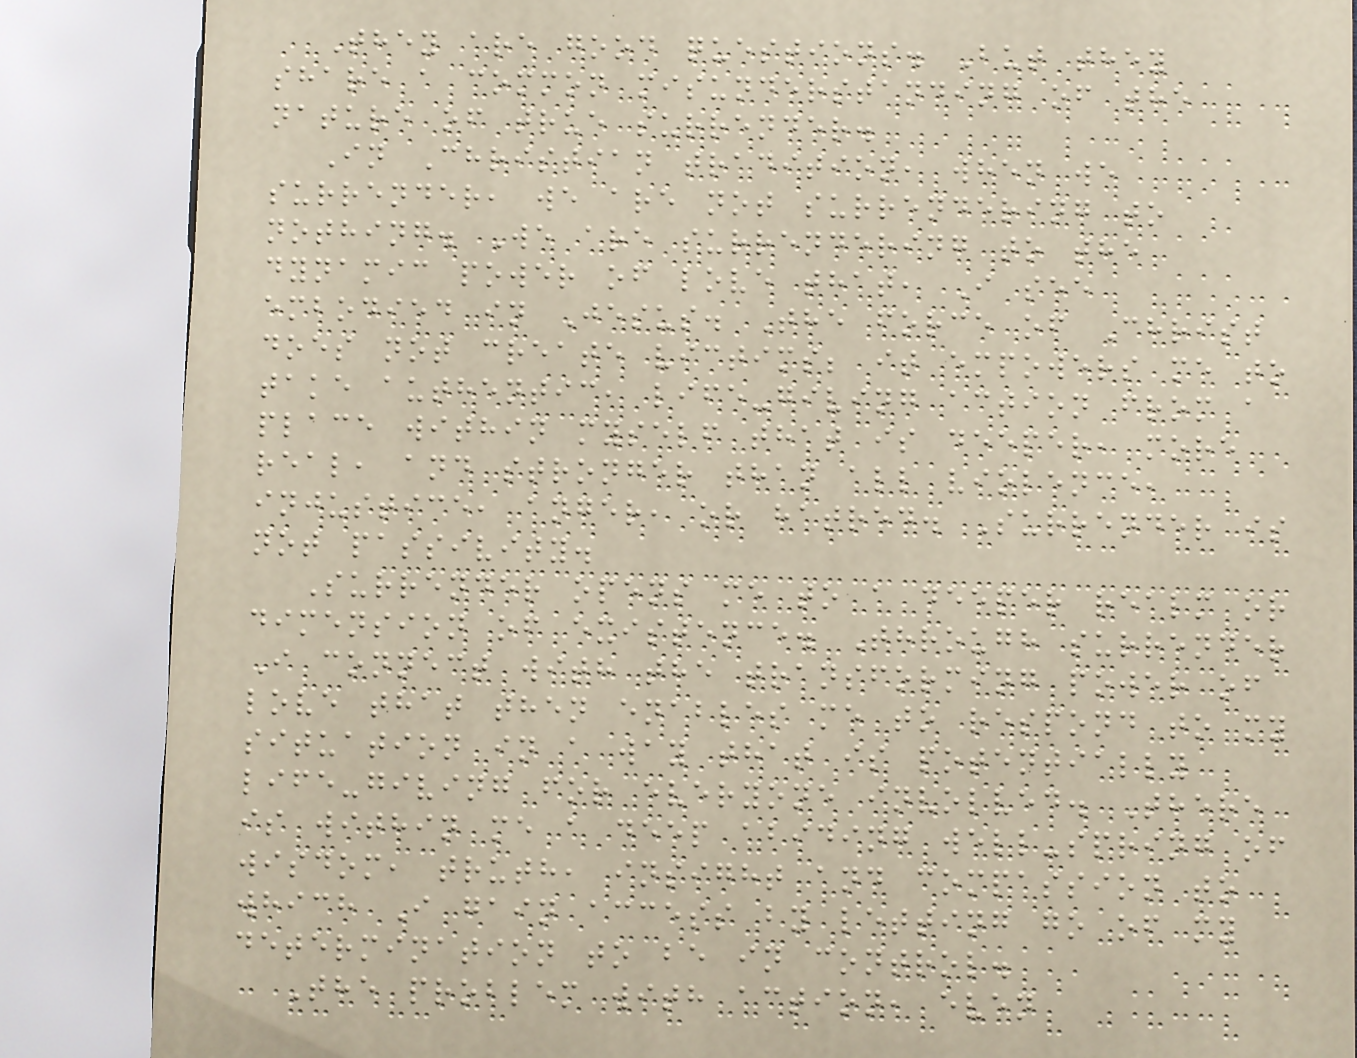They are good questions. But they
share a common misunderstanding of the
nature of true surrender.
In Christian tradition, when we
surrender, we are not surrendering to
nothing. We are surrendering to the
dynamic power of love that, I see
embodied in Jesus. The force of Christ
does not create victims; it empowers me to
take authentic, life-giving action from a
place within myself that is deeper, more
real, and stronger than all violence,
injustice, anger, or hatred. Surrender is
not passivity.
Surrender opens me to a deeper realm or
dimension of existence. Through surrender
I connect with the transforming power of
love that then enables me to respond to my
situation in a way that is potentially
life-giving for everyone involved. There
is within me a deep abiding well-spring of
wisdom, truth, insight and compassion to
which I gain access by letting go of my
determination to be in control.
The problem with action, even
